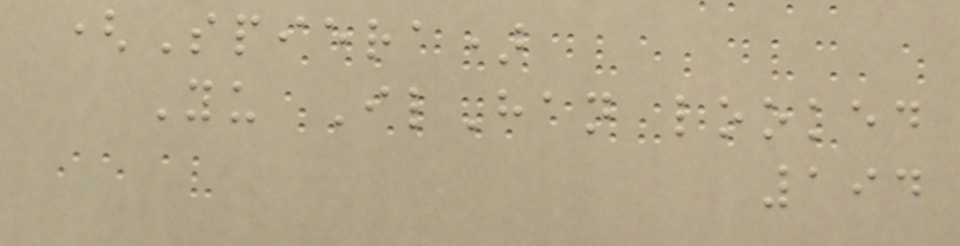(Spiera)
Yu IlHan looked
194
